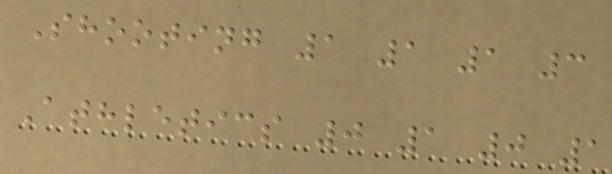Shooting 1 1 1 3
Athletics 0 1 0 1
